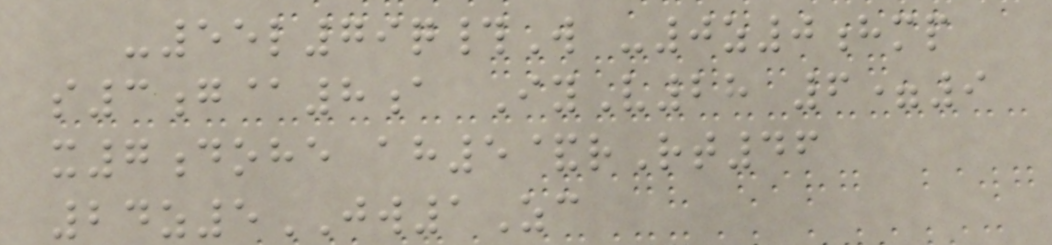-55l79q#W -0z0hmp
s3g@8a IyV28 6=9
x7dohe ah5&rRt46
24z5JW1Zc
